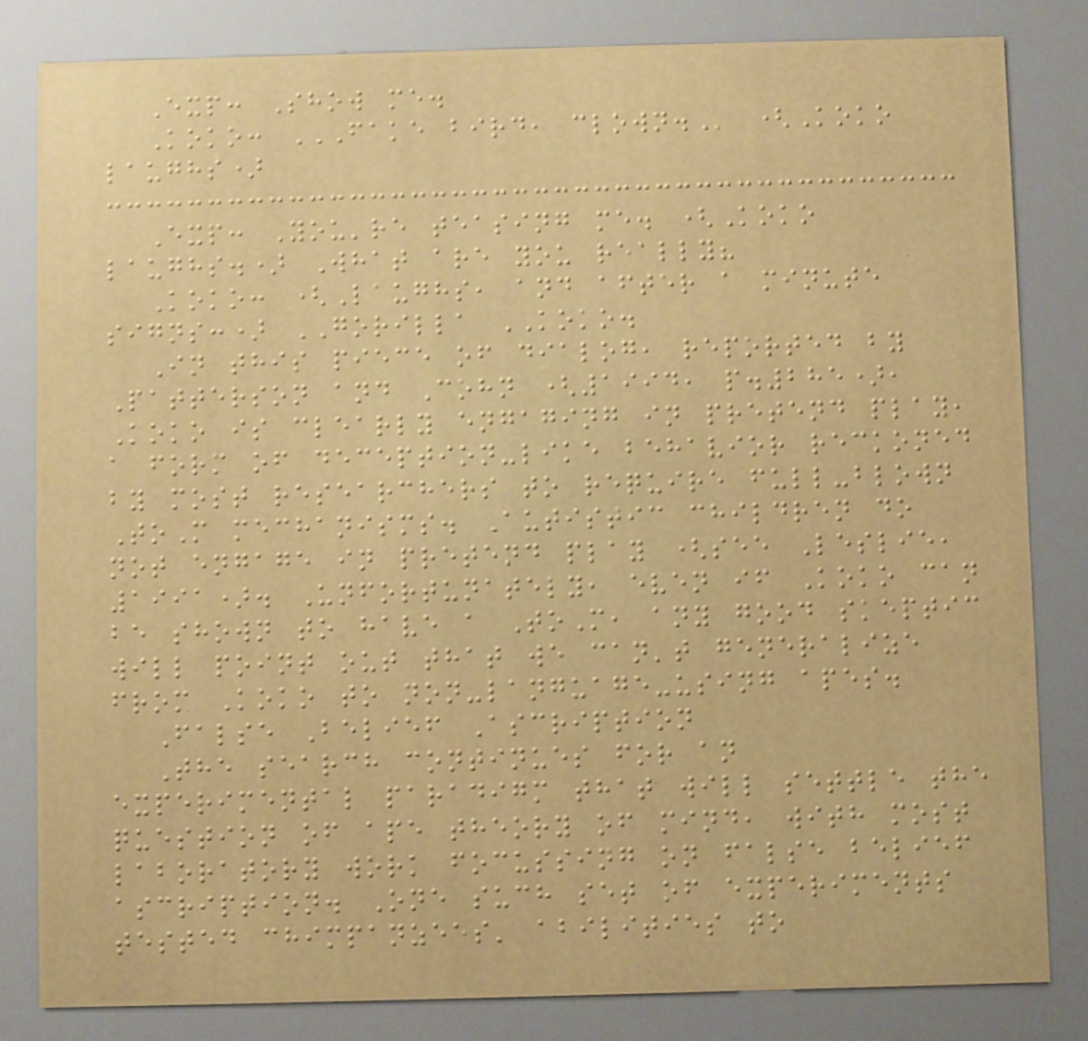Exp: Show me.
Koko: FAKE BIRD, CLOWN. (Koko
laughs)
Exp: You're teasing me. (Koko
laughs.) What are you really?
Koko: (Laughs, and after a minute
signs:) GORILLA KOKO.
In this piece of dialog, reported by
Patterson and Cohn (1994, p.285),
Koko is clearly engaging in pretend play,
a form of deception-like behavior reckoned
by most researchers to require full-blown
ToM mechanisms. Autistic children do
not engage in pretend play (see Leslie,
1991). Unfortunately, even if Koko can
be shown to have a ToM, any good skeptic
will point out that we can't generalize
from Koko to non-language-using apes.
False Belief Ascription
The search continues for an
experimental paradigm that will settle the
question of ape theory of mind, with most
laboratory work focussing on false belief
ascription. One such set of experiments
tested chimpanzees' abilities to
